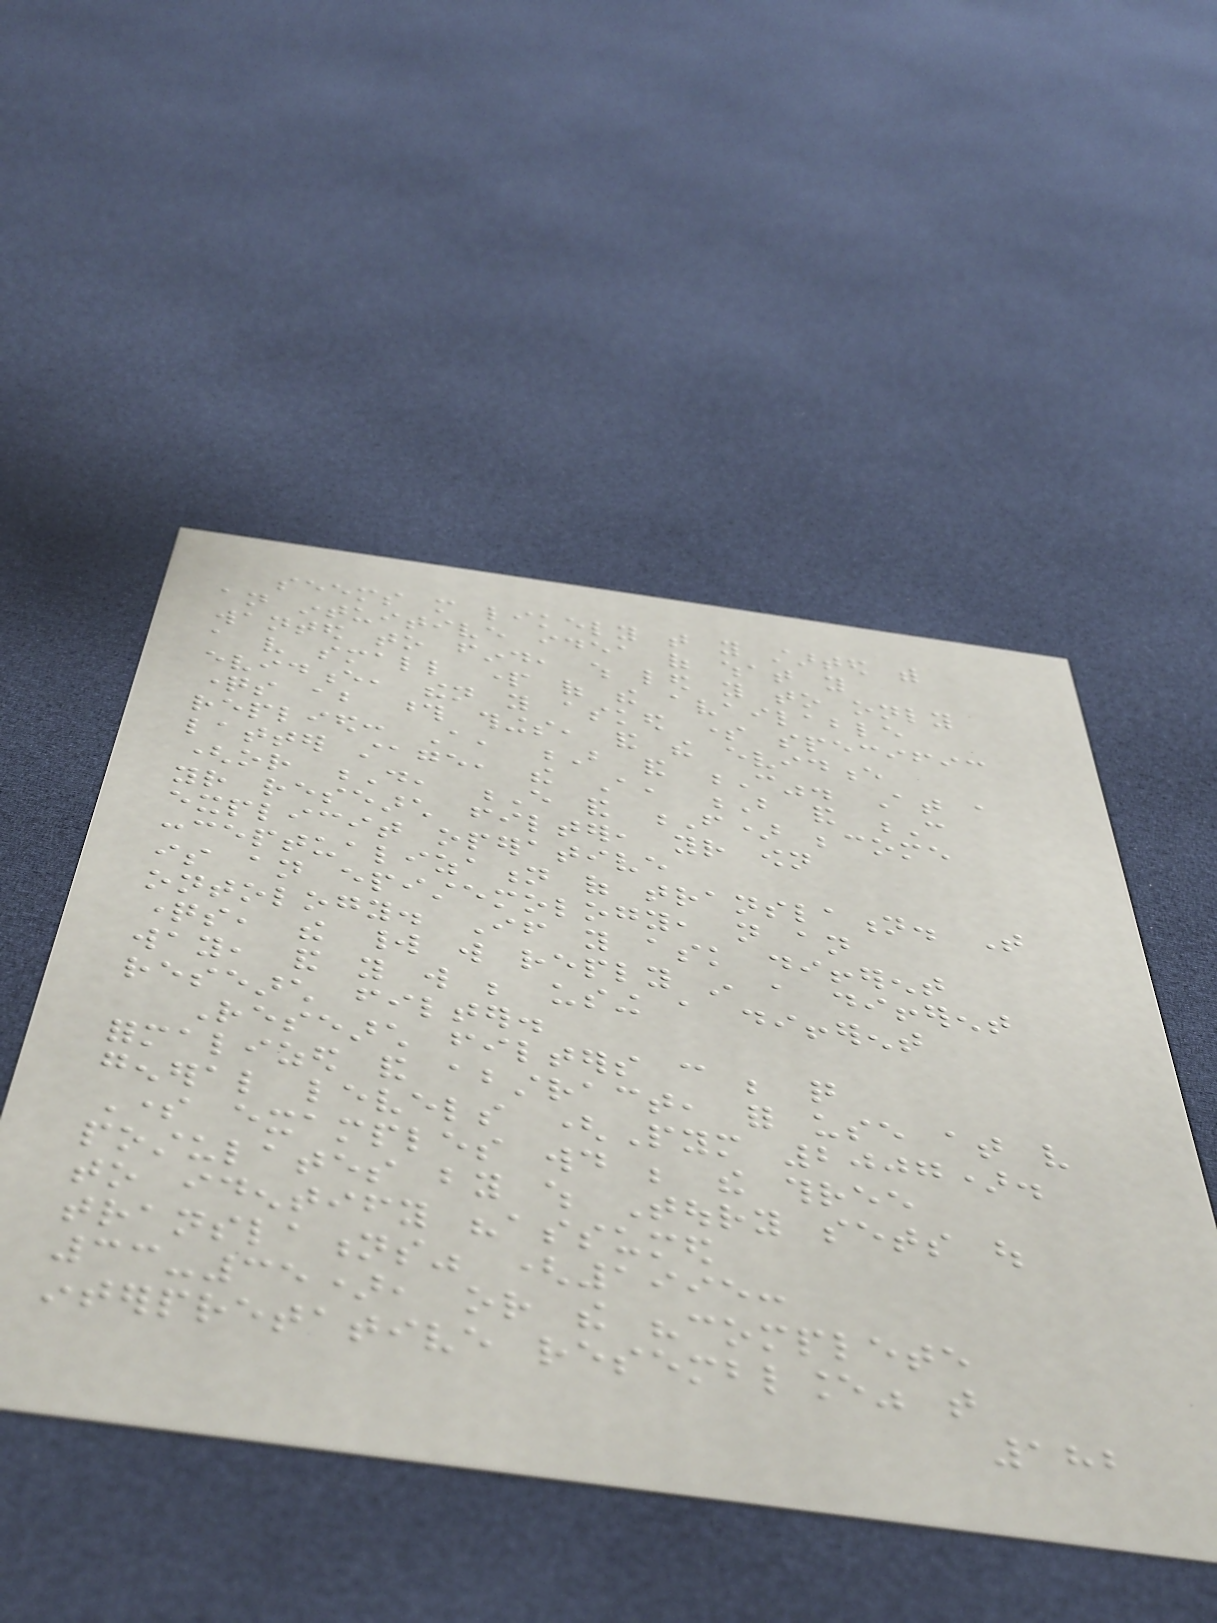seems more likely that you started with
an intuitive idea of what you
wanted to find, which led you to only
a very small part of the available
evidence, then you asked some specific
questions about those things, and the evidence
replied: A, B and C". At a
latter stage, the A, B and C
(or D, E and F) become
your research filter, your own
explicit operative
conceptualization of translation. That
is an epistemology, not an
ontology. If you ask different
questions, the world will reply in a different
way, and you will be using a different
research filter.
Research filters can be quite
formalized and abstract, for use at very
general levels (Pym 2007).
Some examples would be the three
postulates by which Toury sets out
to identify "assumed
translations" (1995:
33-35), or the "complete
interpretative resemblance" that
182
